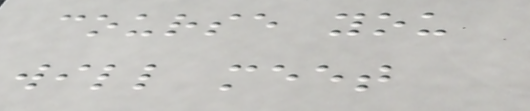course you
will meet
